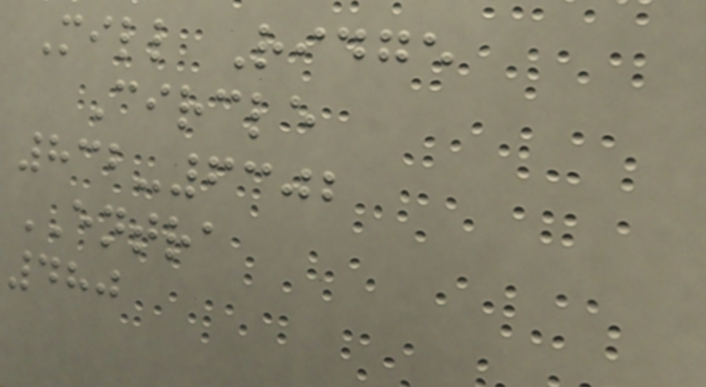Mill Ridge
Circle
832-6302
ENTRA
480
